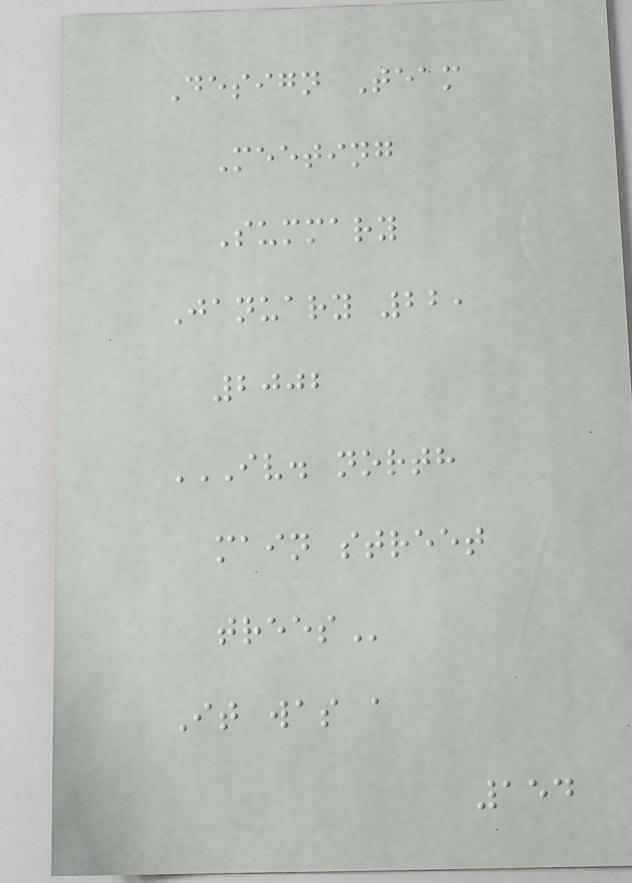Design Team
Meeting
Summary
January 22,
2002
IV. NORTH
MAIN STREET
TREES
It was a
154
